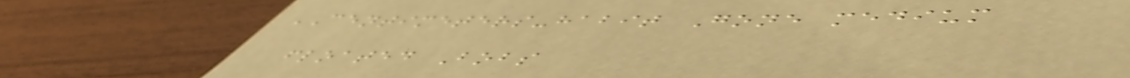CENTIMETERS-habit Gone medium
floated Bobs
